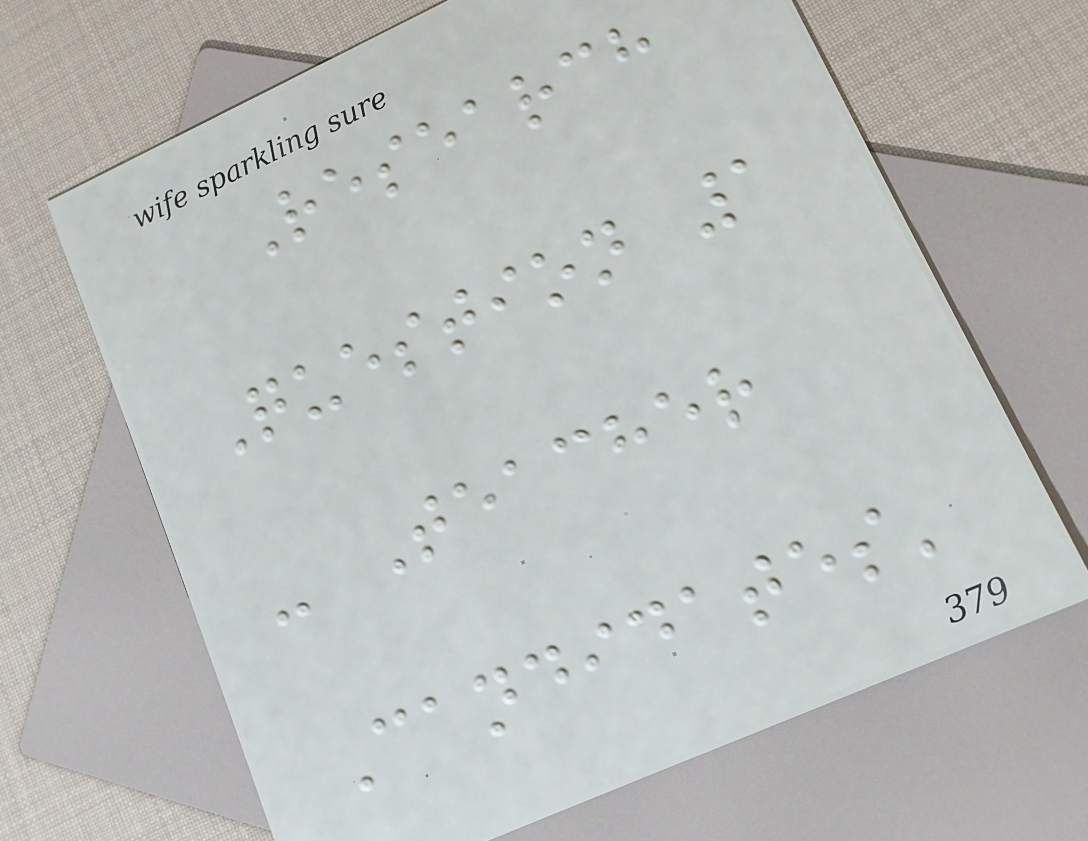Research
Question 1
- Teacher
Candidates'
